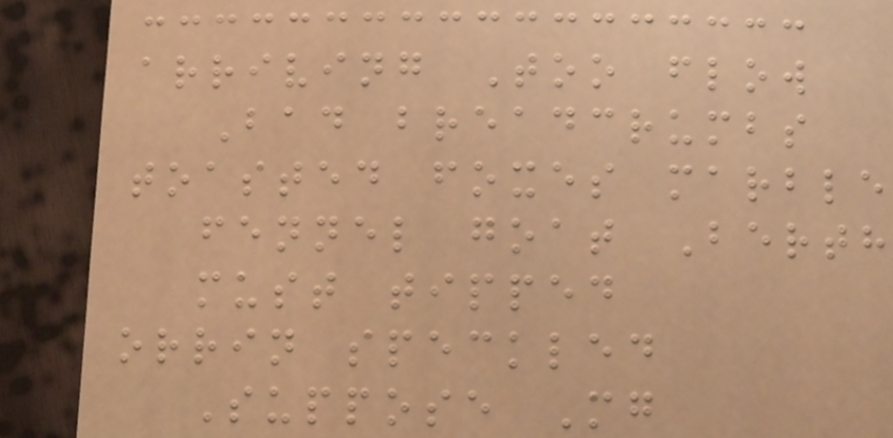arriving Too flow
Bad breadcrumbs
toasted foxes marble
fennel goat Berth
must tipped
orrin speckled
Suppose Mg
